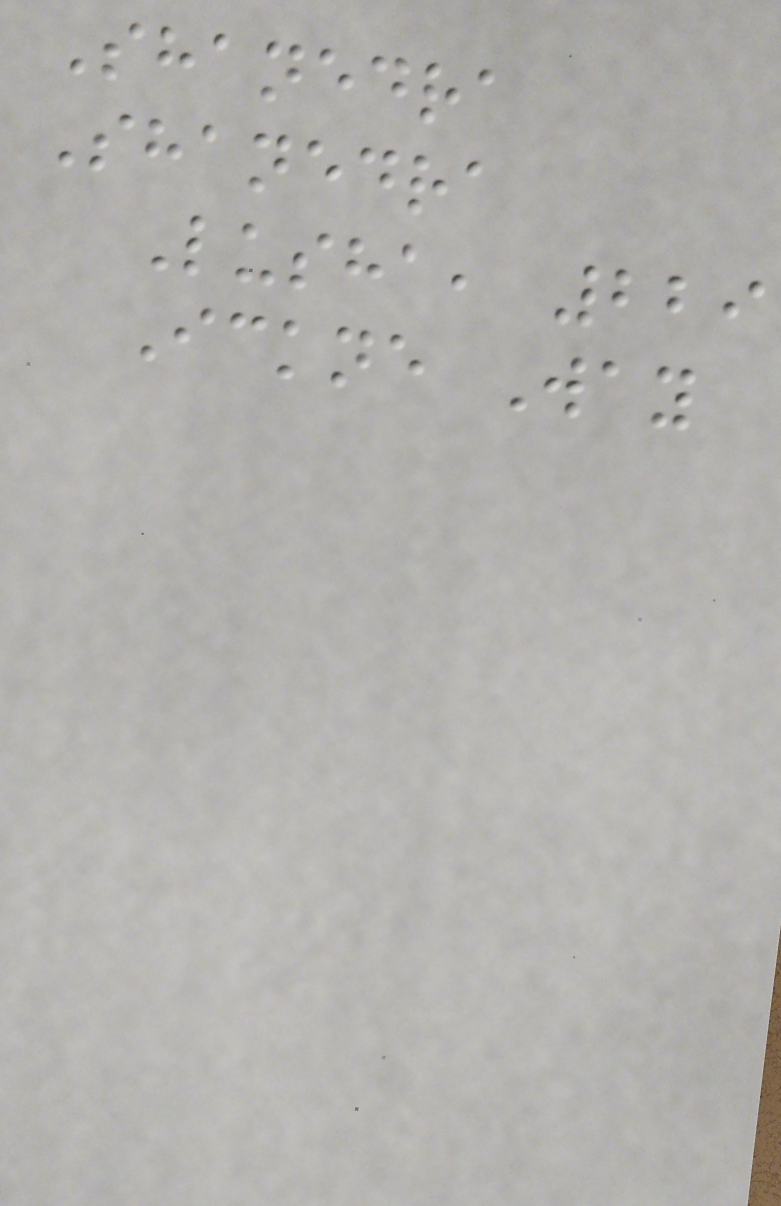Shanedra
Shanedra
Lusha, 229
Ickne Way
